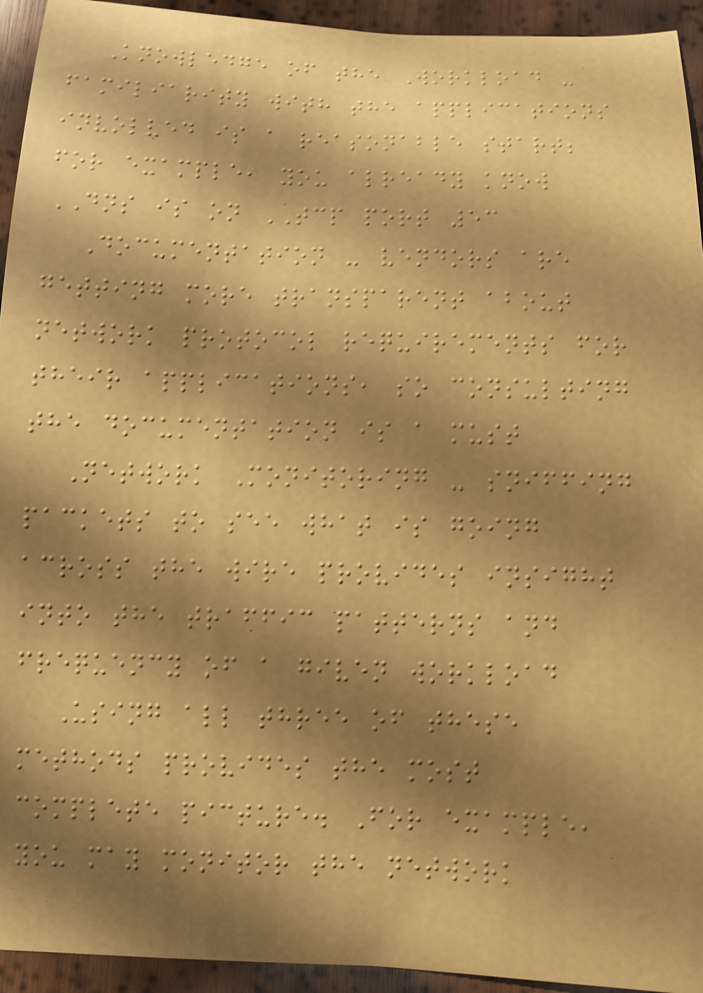Knowledge of the Workload -
familiarity with the applications
involved is a reasonable start;
for example, you already know
DNS is on TCP port 53
Documentation - vendors are
getting more transparent about
network protocol requirements for
their applications, so consulting
the documentation is a must
Network Monitoring - sniffing
packets to see what is going
across the wire provides insight
into the traffic patterns and
frequency of a given workload
Using all three of these
methods provides the most
complete picture. For example,
you may monitor the network
